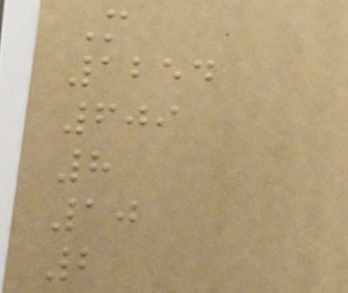M
1254
609
8
10
2
